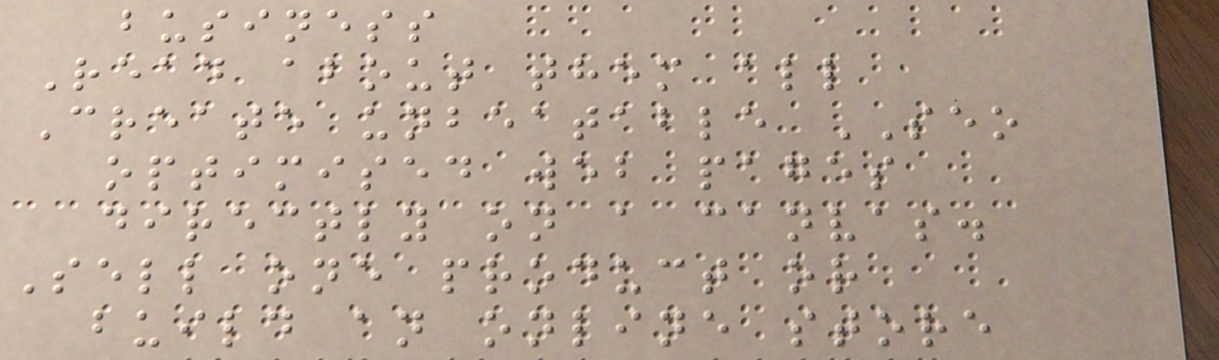business
Read about them all
Create unbeatable SEO
optimised web pages
directly on a canvas.
Sell one product or
build an online store
